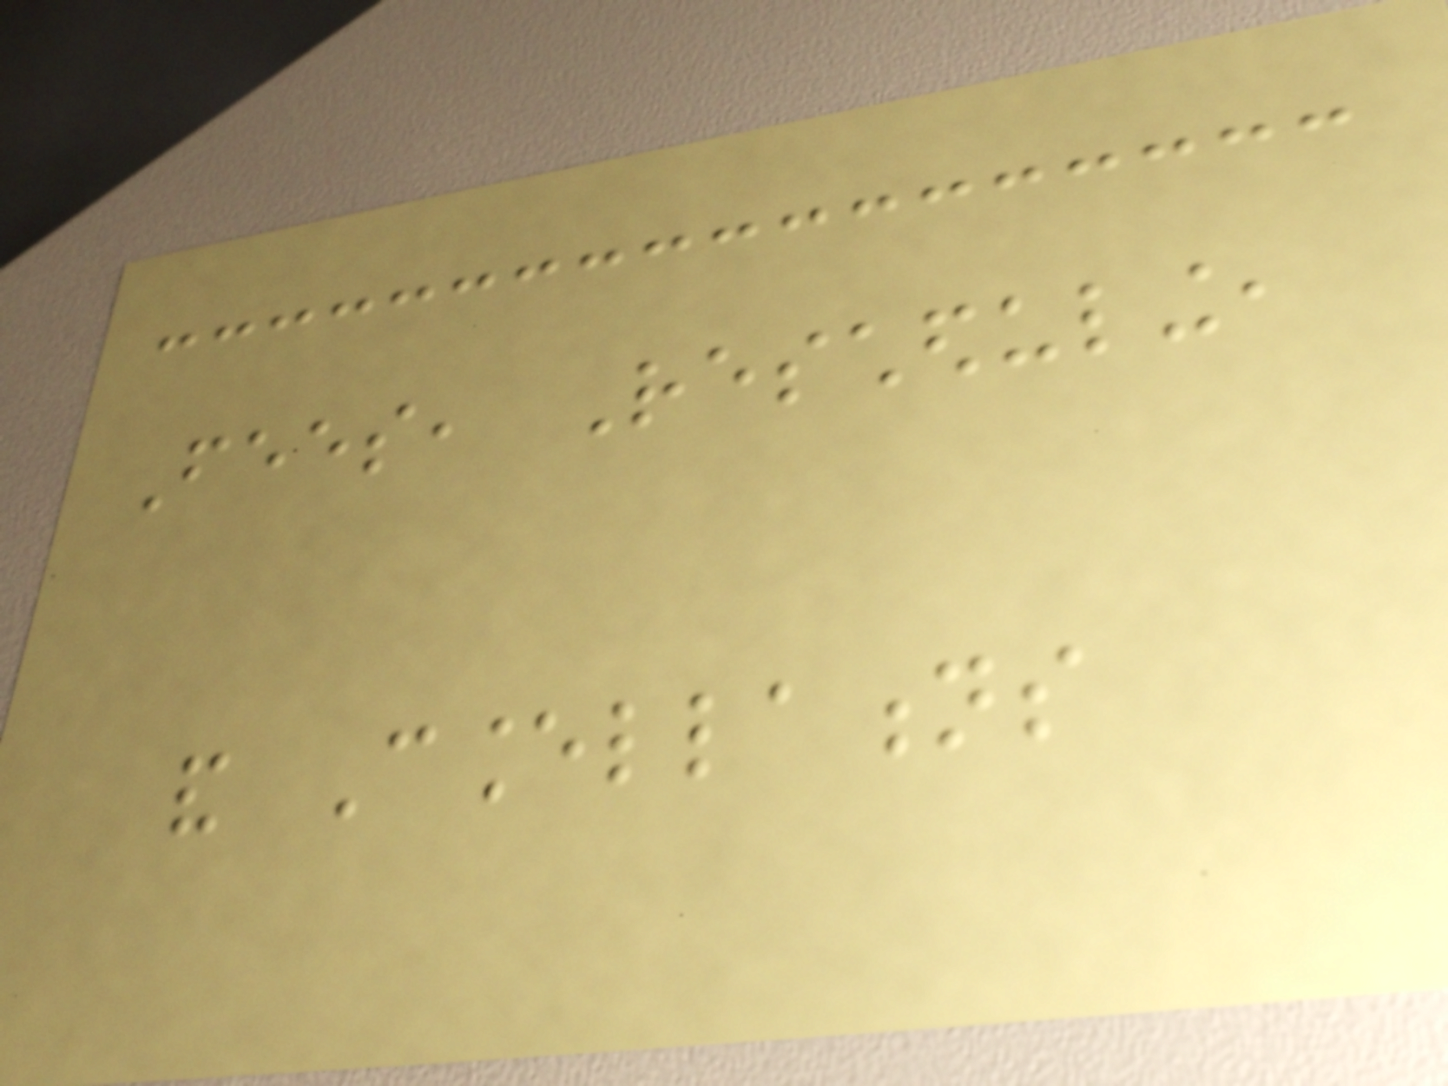Fees, Rescheduling,
and Cancellations
